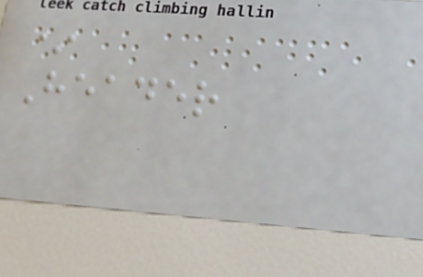*
Header
